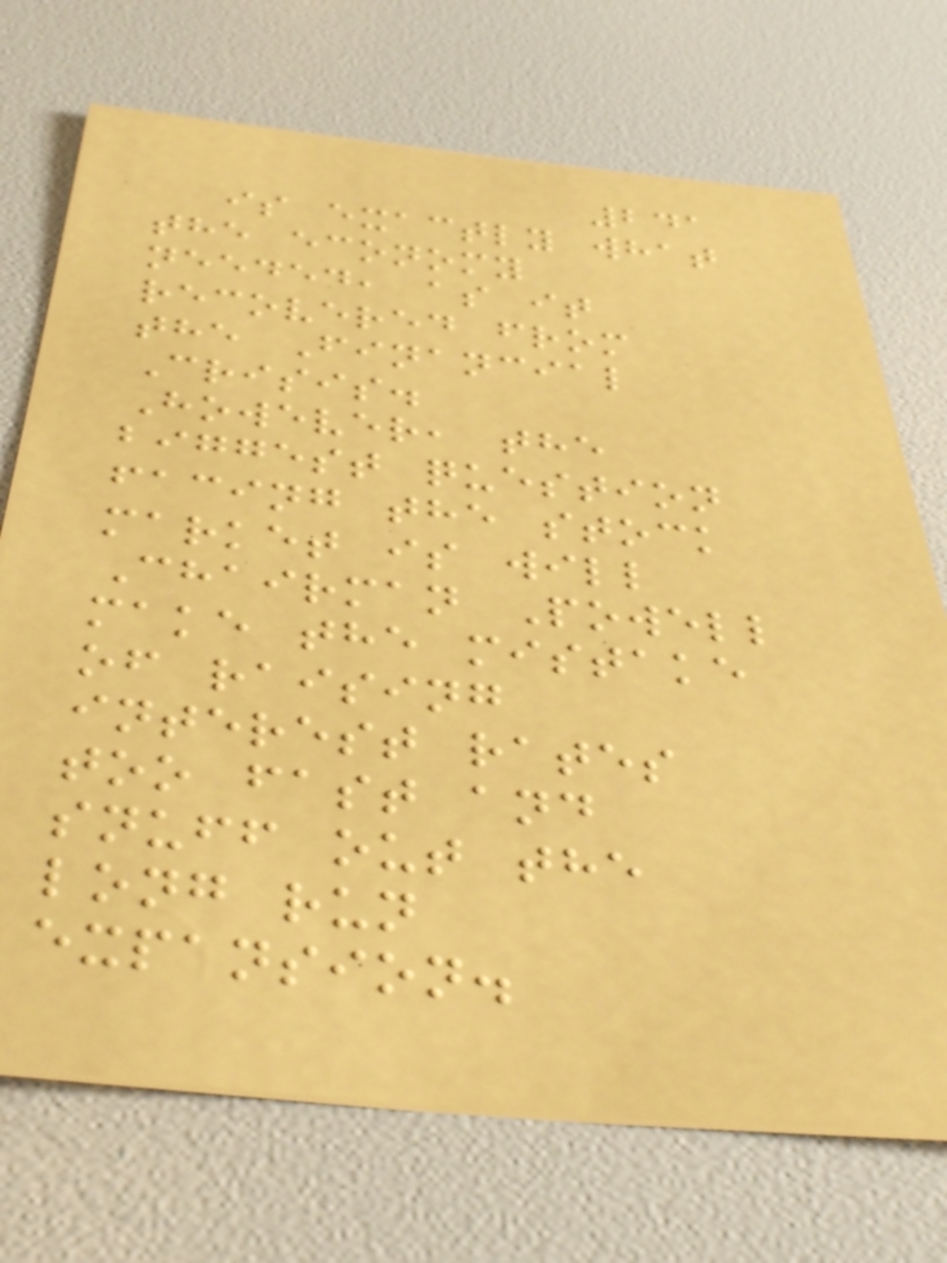241
is exactly what
the economy
needed, as it
recovered from
the Financial
Crisis.
However, the
biggest question
facing the stock
market is will
Chairman Powell
make the mistake
of raising
interest rates
too fast and
snuff out the
long run
expansion.
